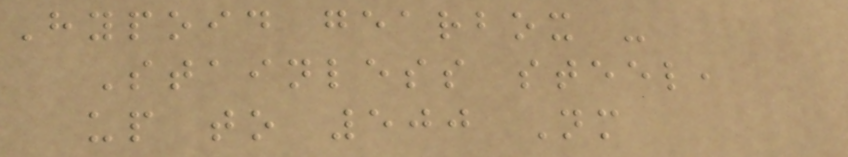Hypoid gearbox -
Stainless steel,
up to 500 Nm
